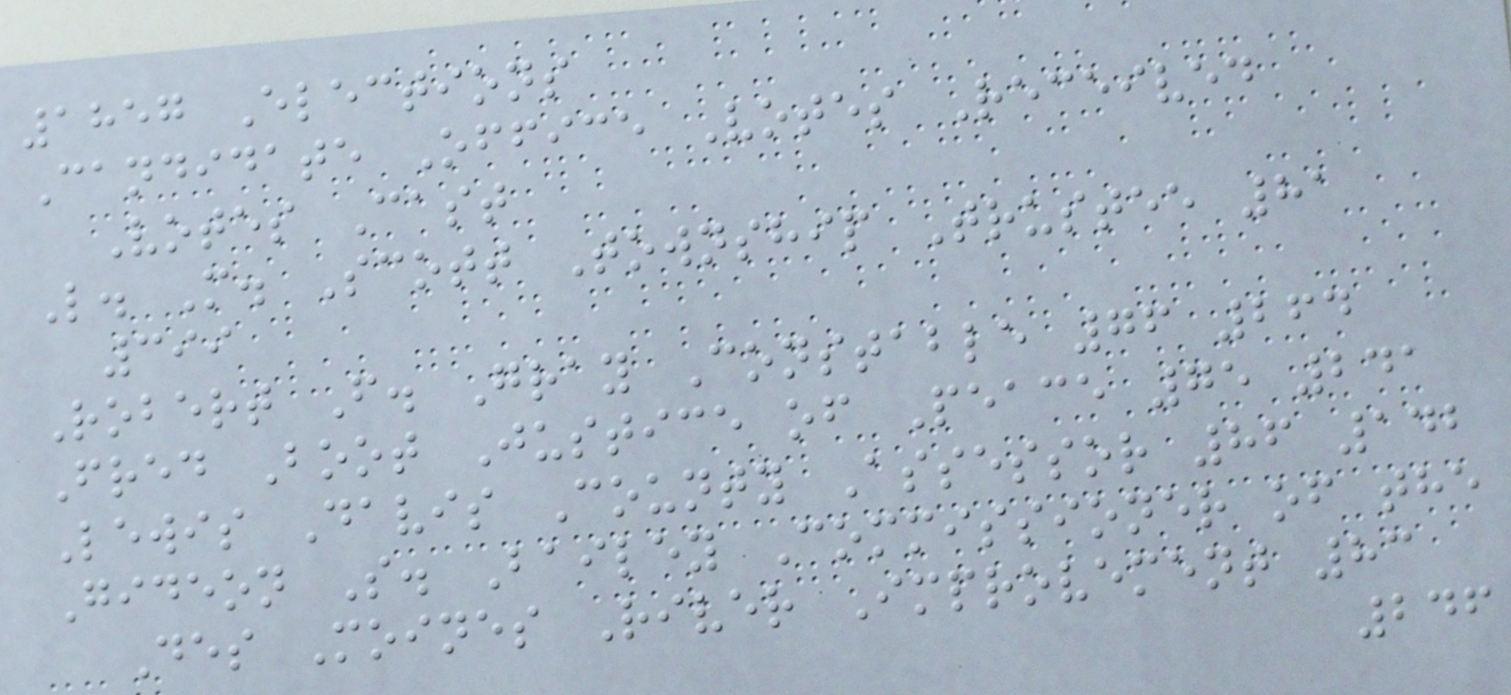1857 Elections
Candidate Office Votes Received
Votes Cast
L. M. Scott Township Trustee 81
399
Robert F. Gray Constable 76 264
Fred Boot Justice of Peace 75 241
Lewis Davis County Assessor 86 142
Gideon S. Bailey Commissioner of the
Des Moines River Improvement 83
246
